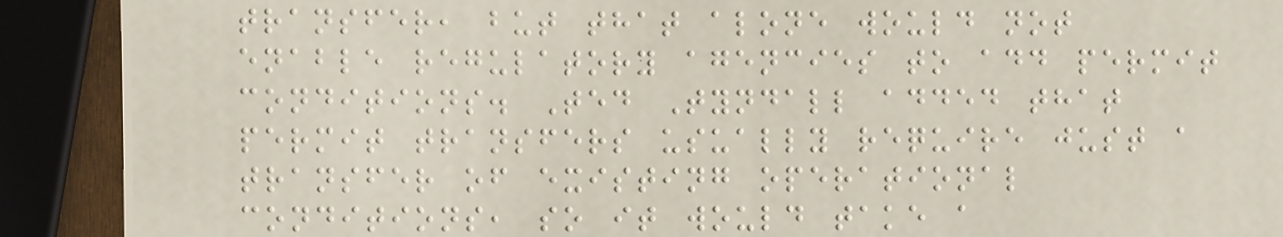transfer, but that alone would not
enable regulatory agencies to add permit
conditions. Ted Tyndall added that
permit transfers usually require just a
transfer of existing operational
conditions, so it would take a
